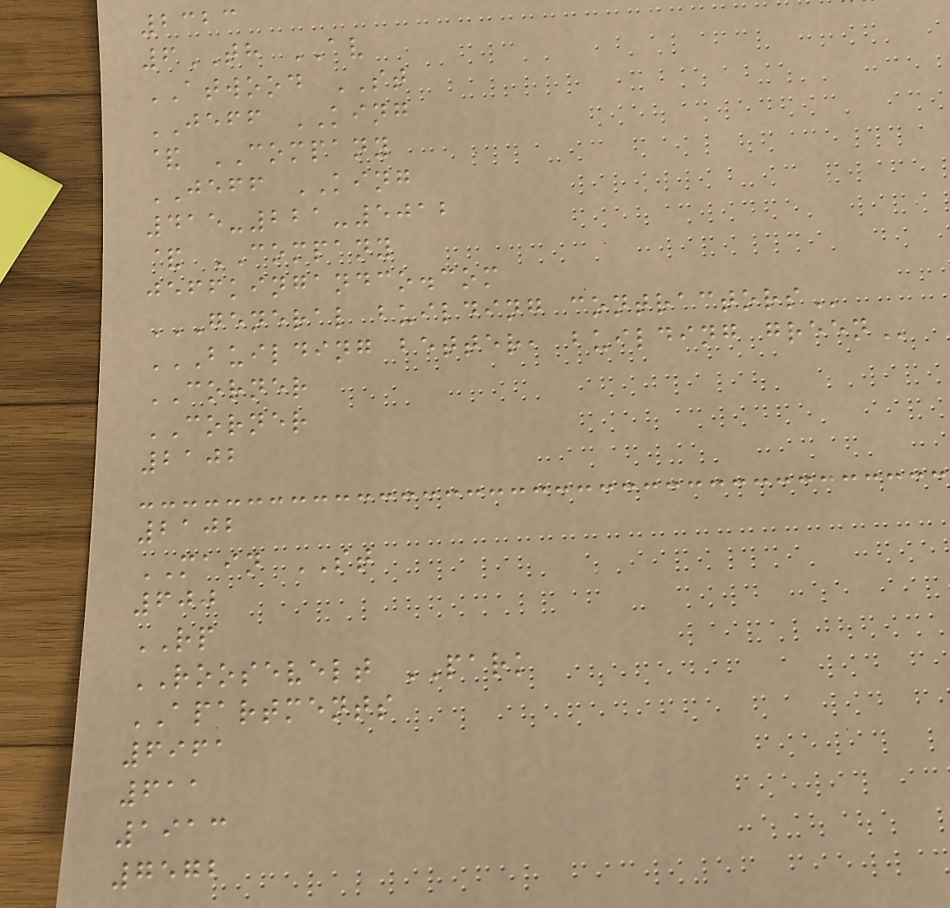2323
6TH AV
ATWOOD ST
JEFF KING
& COMPANY
JEFF KING
415-221-5012
& COMPANY
jeffkingandco.com
GENERAL BUILDING CONTRACTORS
BUILDING BETTER, BUILDING GREEN
CORNER
CORNER
2102
2102
MAIN ST
600
RP
ROOSEVELT PARK
APARTMENTS
6961
611
1913
7572
